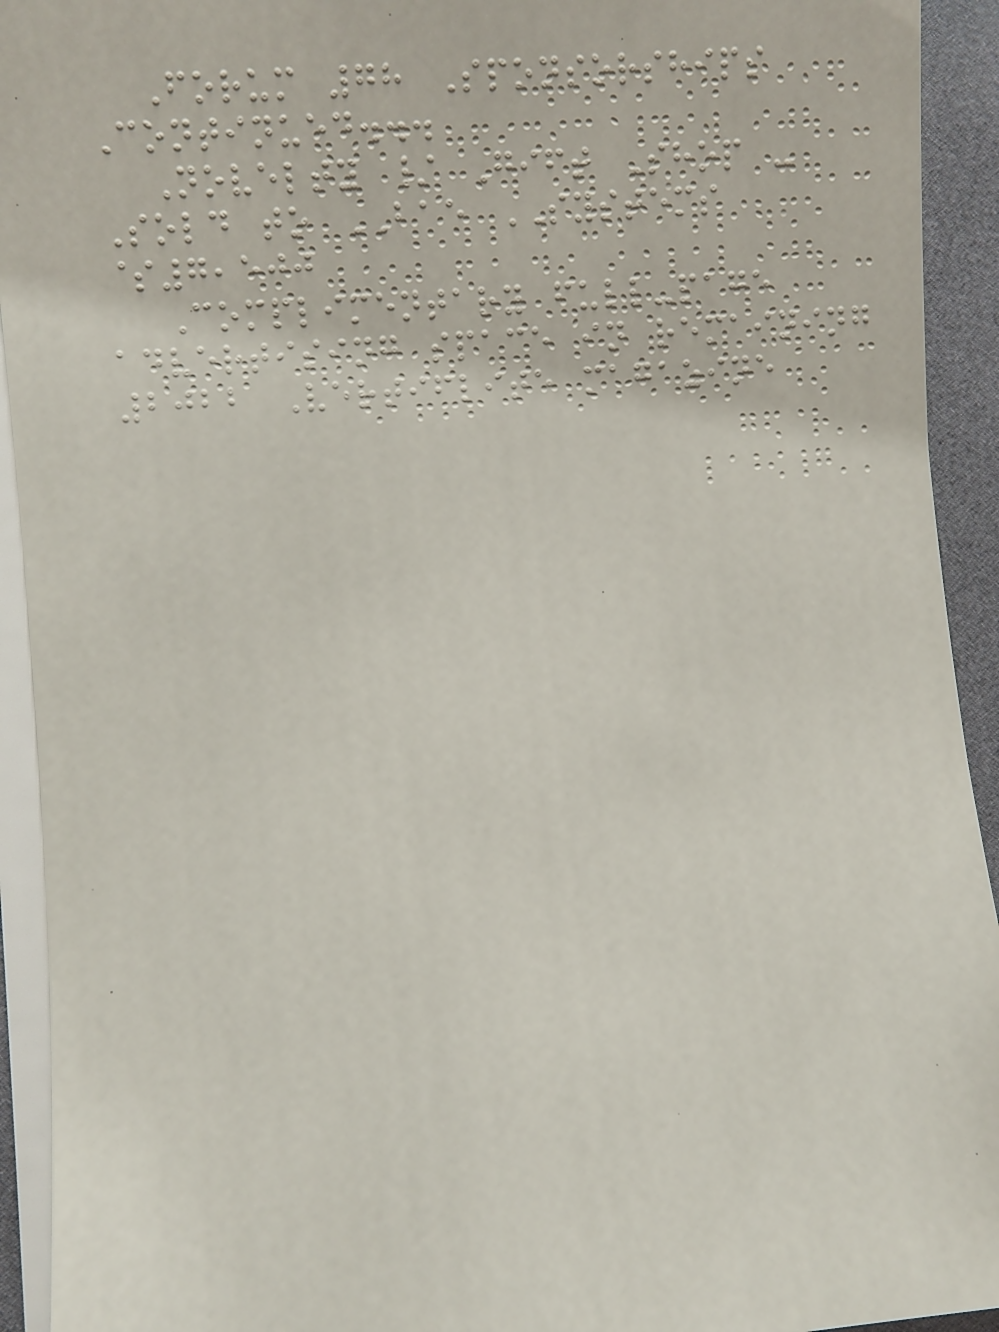Forum 78 Sponsorships
Continued...
Novelty / Gift Shop -
Sold to BAE SYSTEMS
$7,500
Complimentary full-page
advertising space in remaining
2022 Vertiflite magazine
